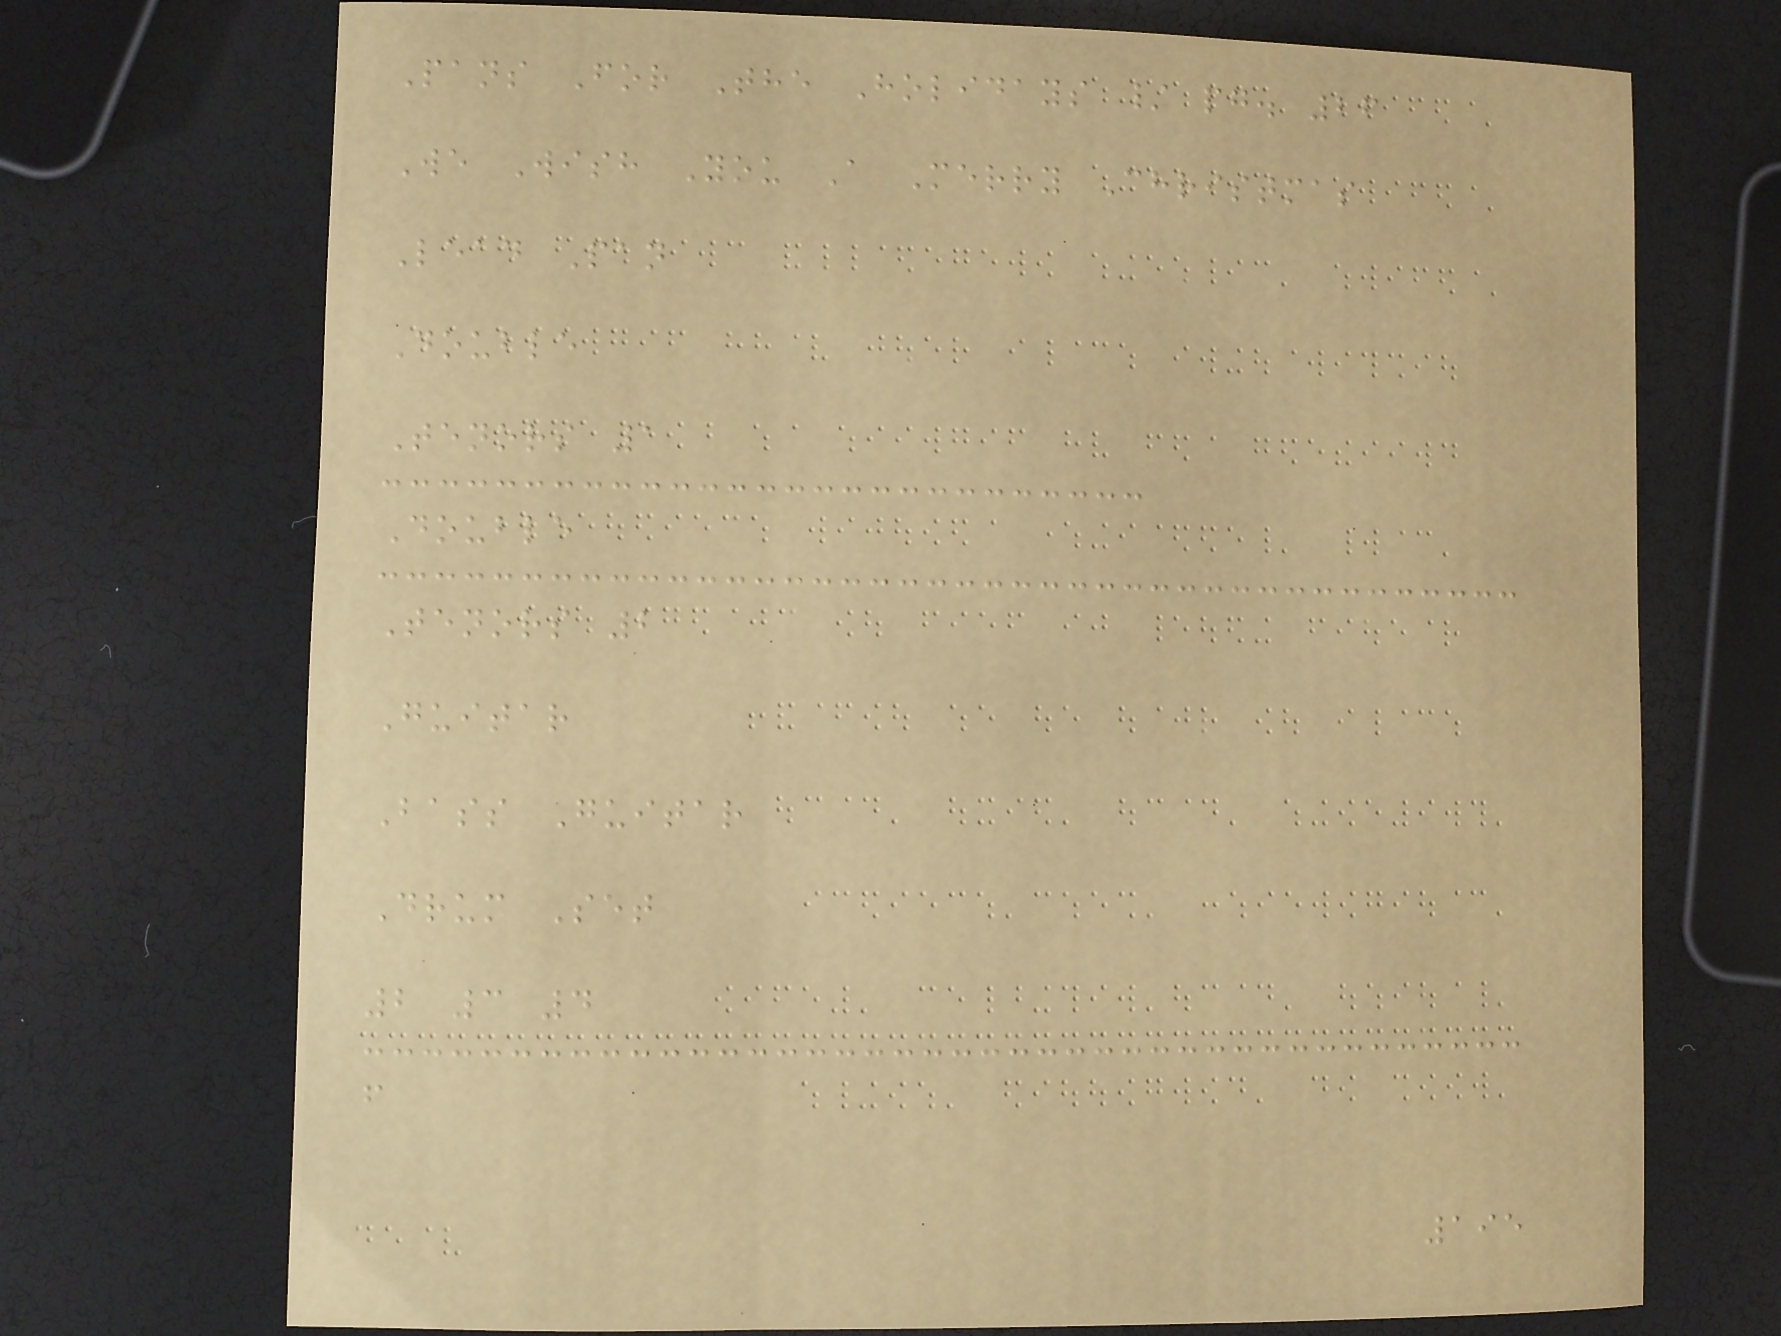Pans For The Holidays / pg. 26
We Wish You A Merry Christmas
Lead Pan
Double
Tenors 1
Double
Tenors 2
Guitar
Bass Guitar
Drum Set
2 3 4
f
195
